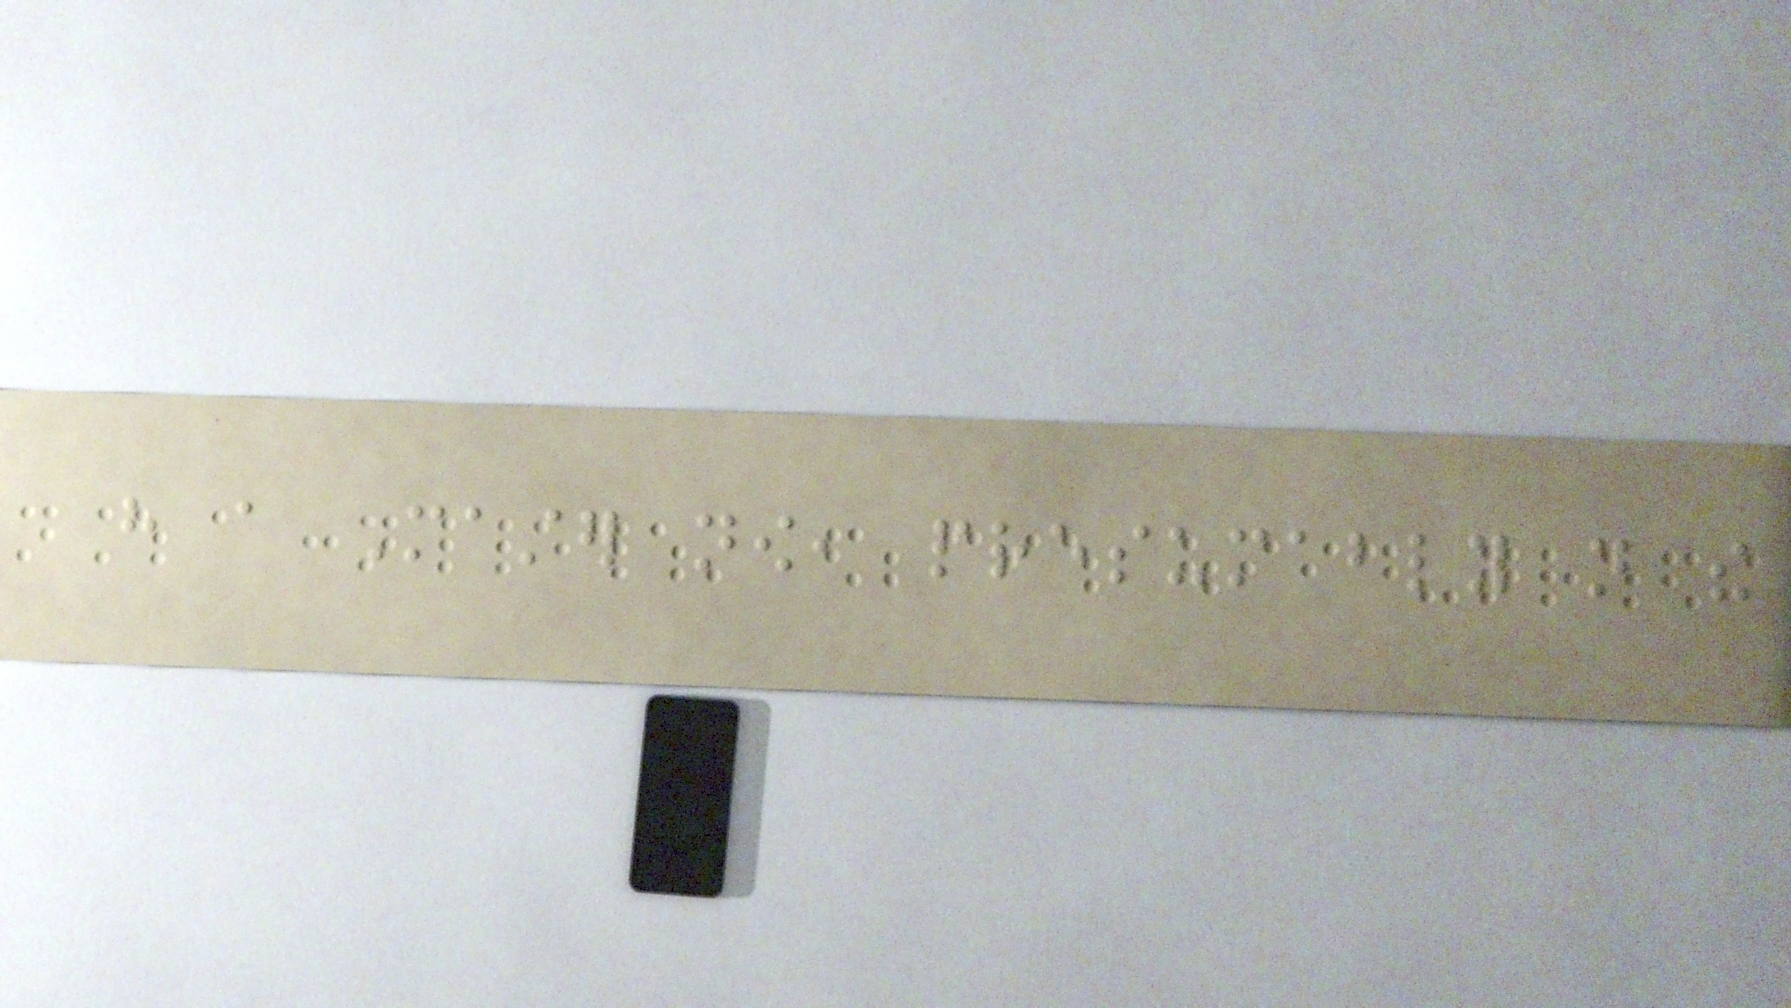have a Master now, presumably not the
